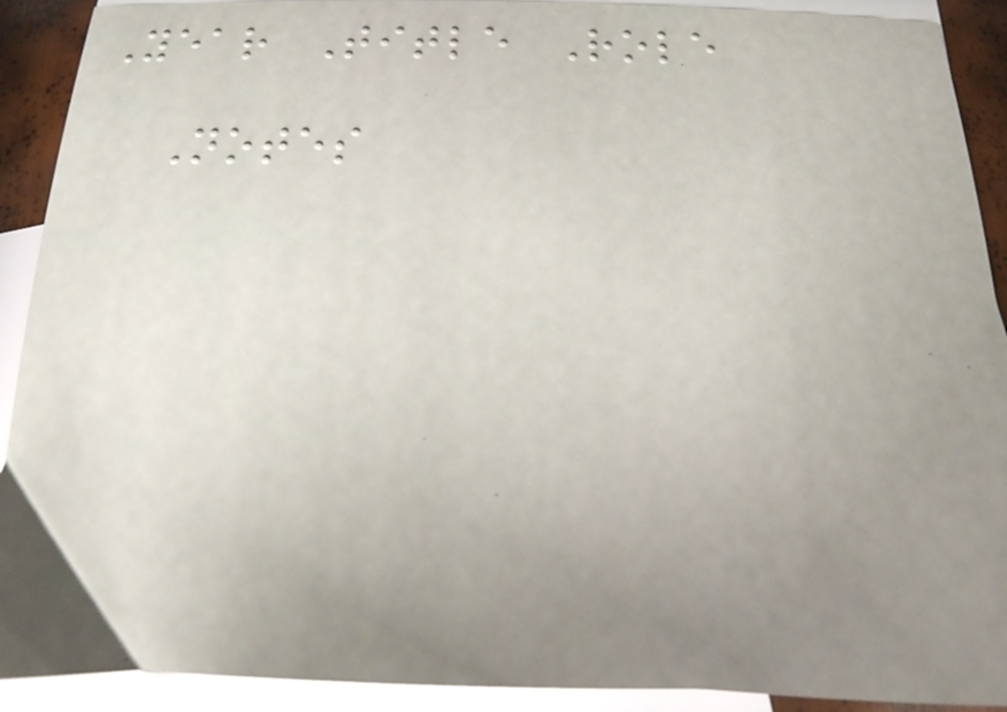Year Title Role
Notes
